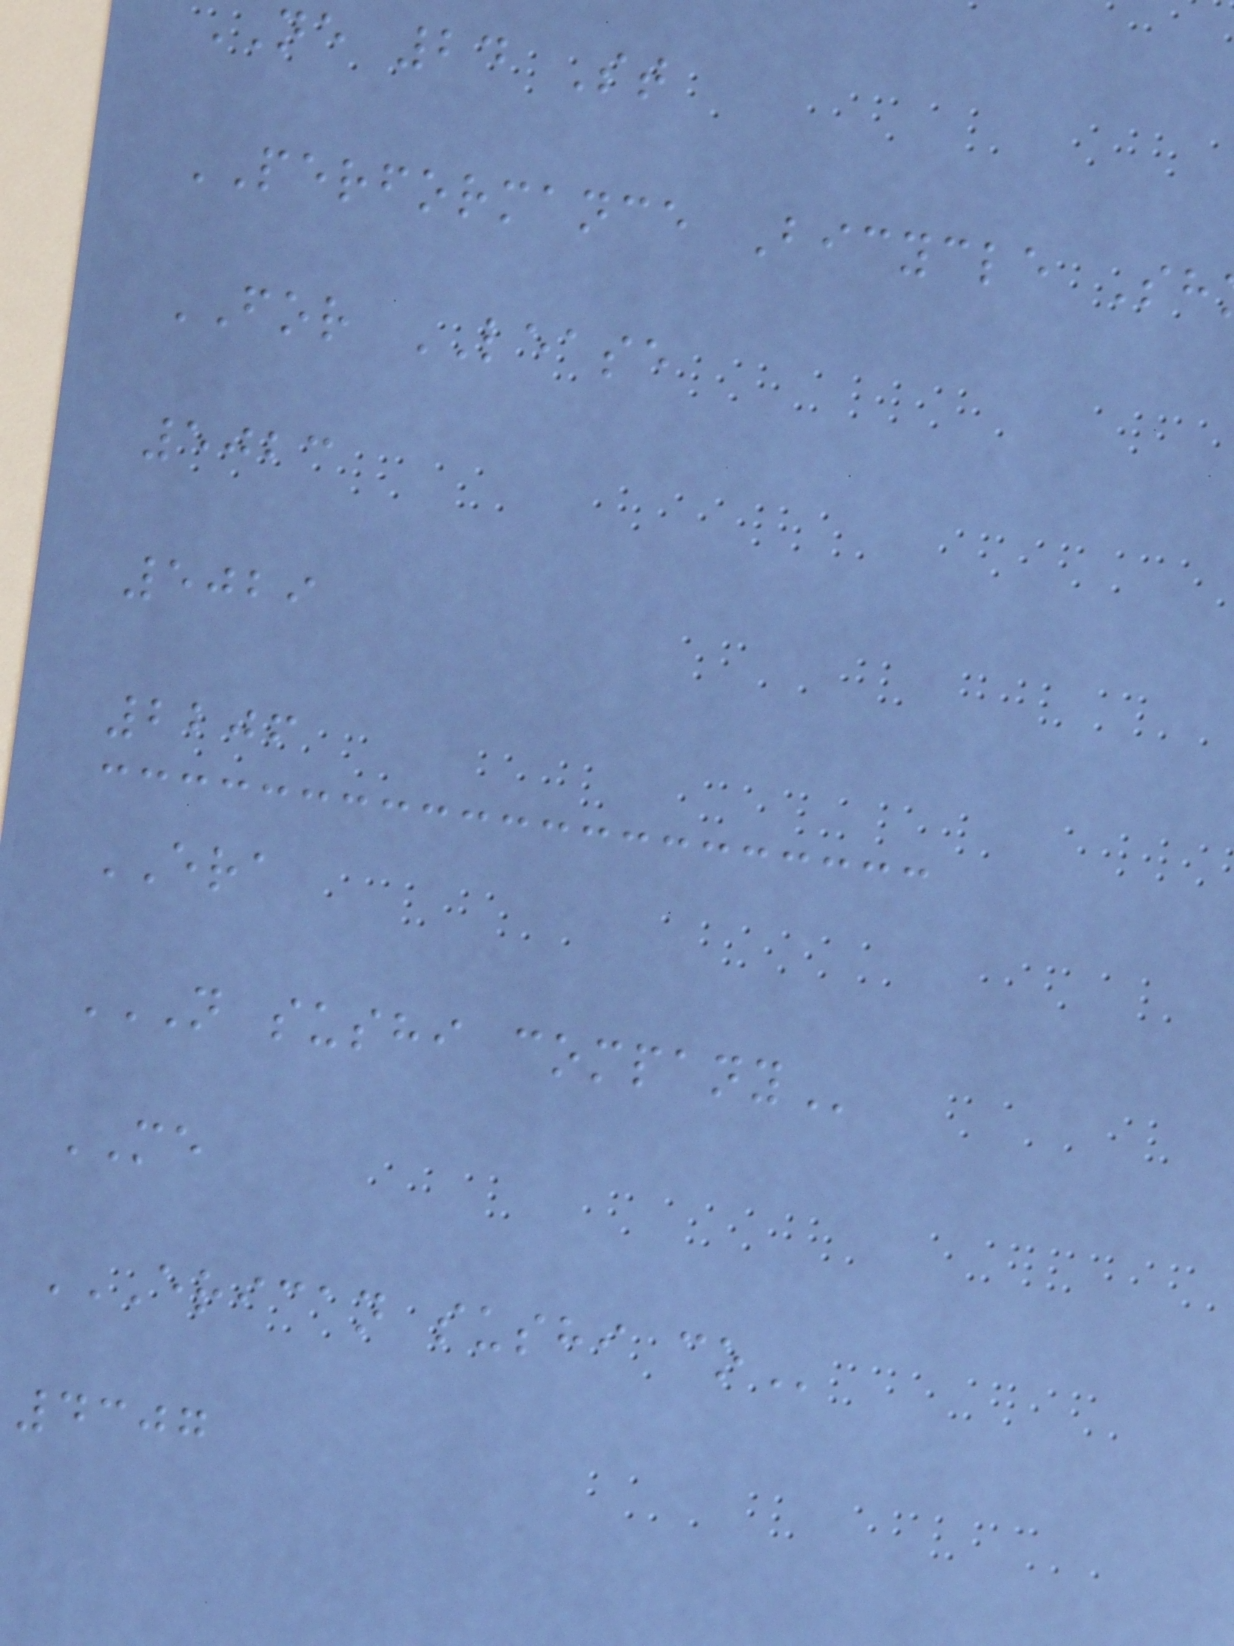ne 24 St
PERFORMANCE Bicycle Sh
FOR LEASE
5023
5029
2206
ERA
N SUSHI COMPANY
ME
ERICAN SUSHI CO
4307
